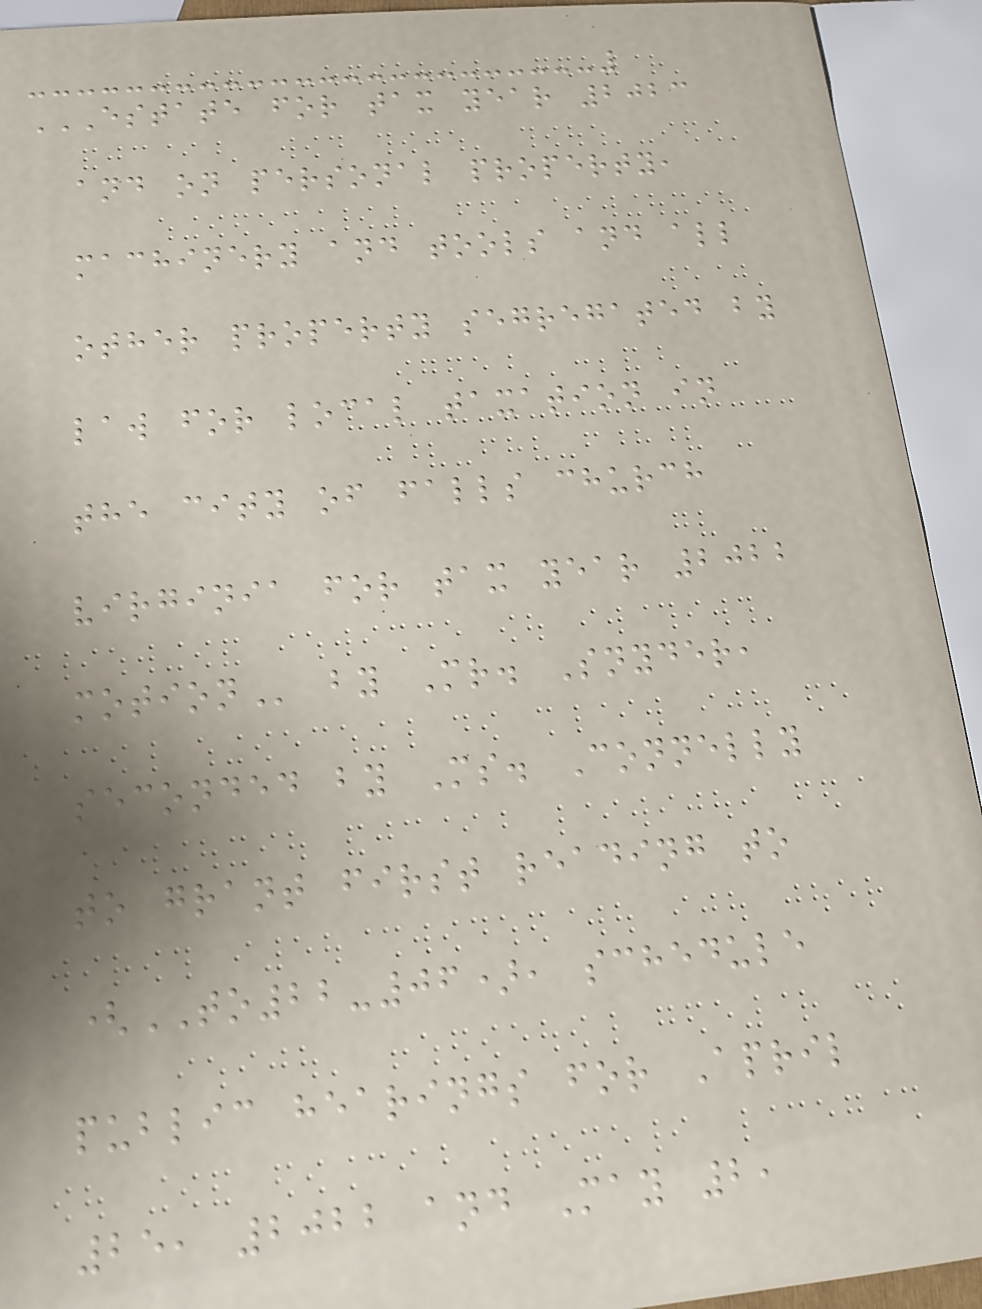ESTATE FOR TAX YEAR 2023
AND ON PERSONAL PROPERTY,
MACHINERY AND TOOLS AND ALL
OTHER PROPERTY SEGREGATED BY
LAW FOR LOCAL TAXATION IN
THE CITY OF FALLS CHURCH
VIRGINIA FOR TAX YEAR 2022
MOTION by Mr. Snyder,
seconded by Ms. Connelly
to grant first reading to
(TO22-06), schedule
public hearings for April
25, 2022 and May 2,
